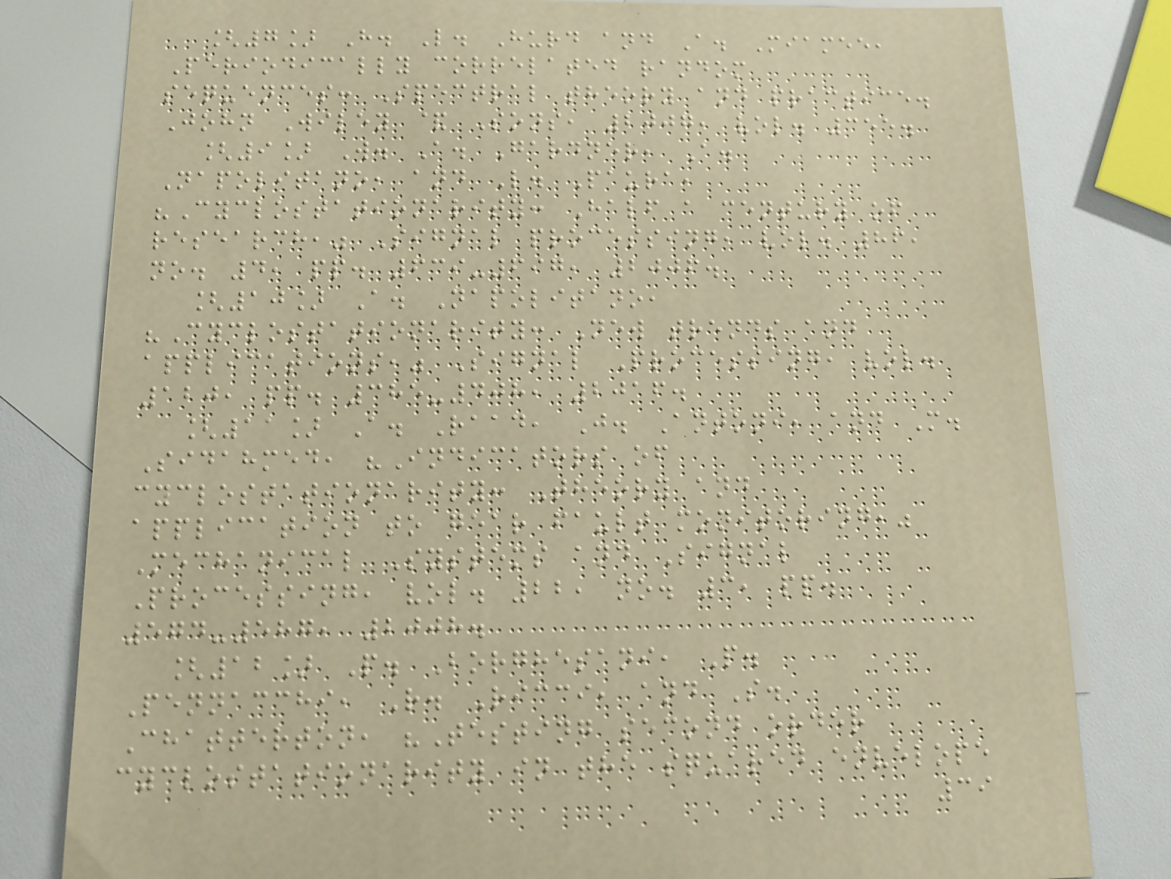[7] H. L. Hurd and A. Miamee,
Periodically correlated random
sequences: Spectral theory and practice.
John Wiley & Sons, 2007, vol. 355.
[9] W. A. Gardner, A.
Napolitano, and L. Paura,
"Cyclostationarity: Half a century of
research," Signal processing, vol. 86,
no. 4, pp. 639-697, 2006.
[10] A. Napolitano,
"Cyclostationarity: New trends and
applications," Signal Processing, vol.
120, pp. 385-408, 2016.
[11] A. Raad, J. Antoni, and M.
Sidahmed, "Indicators of
cyclostationarity: Theory and
application to gear fault monitoring,"
Mechanical Systems and Signal
Processing, vol. 22, no. 3, pp.
574-587, 2008.
[12] P. Borghesani, P.
Pennacchi, R. Ricci, and S.
Chatterton, "Testing second order
cyclostationarity in the squared envelope
39
